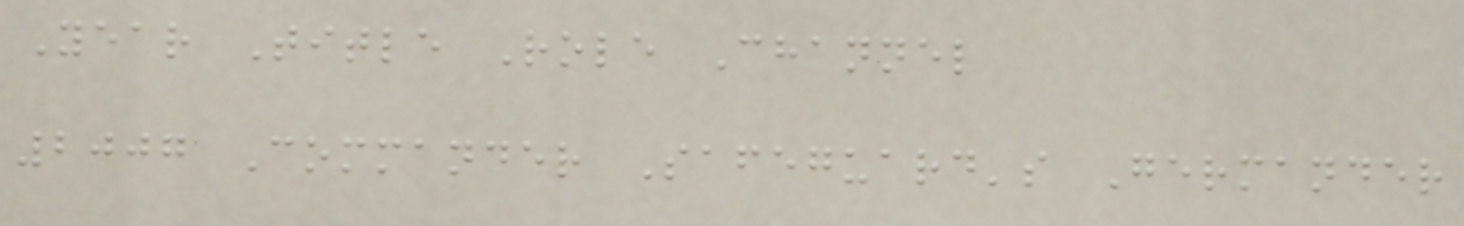Year Title Role Channel
2007 Commander Safeguard's Germander
